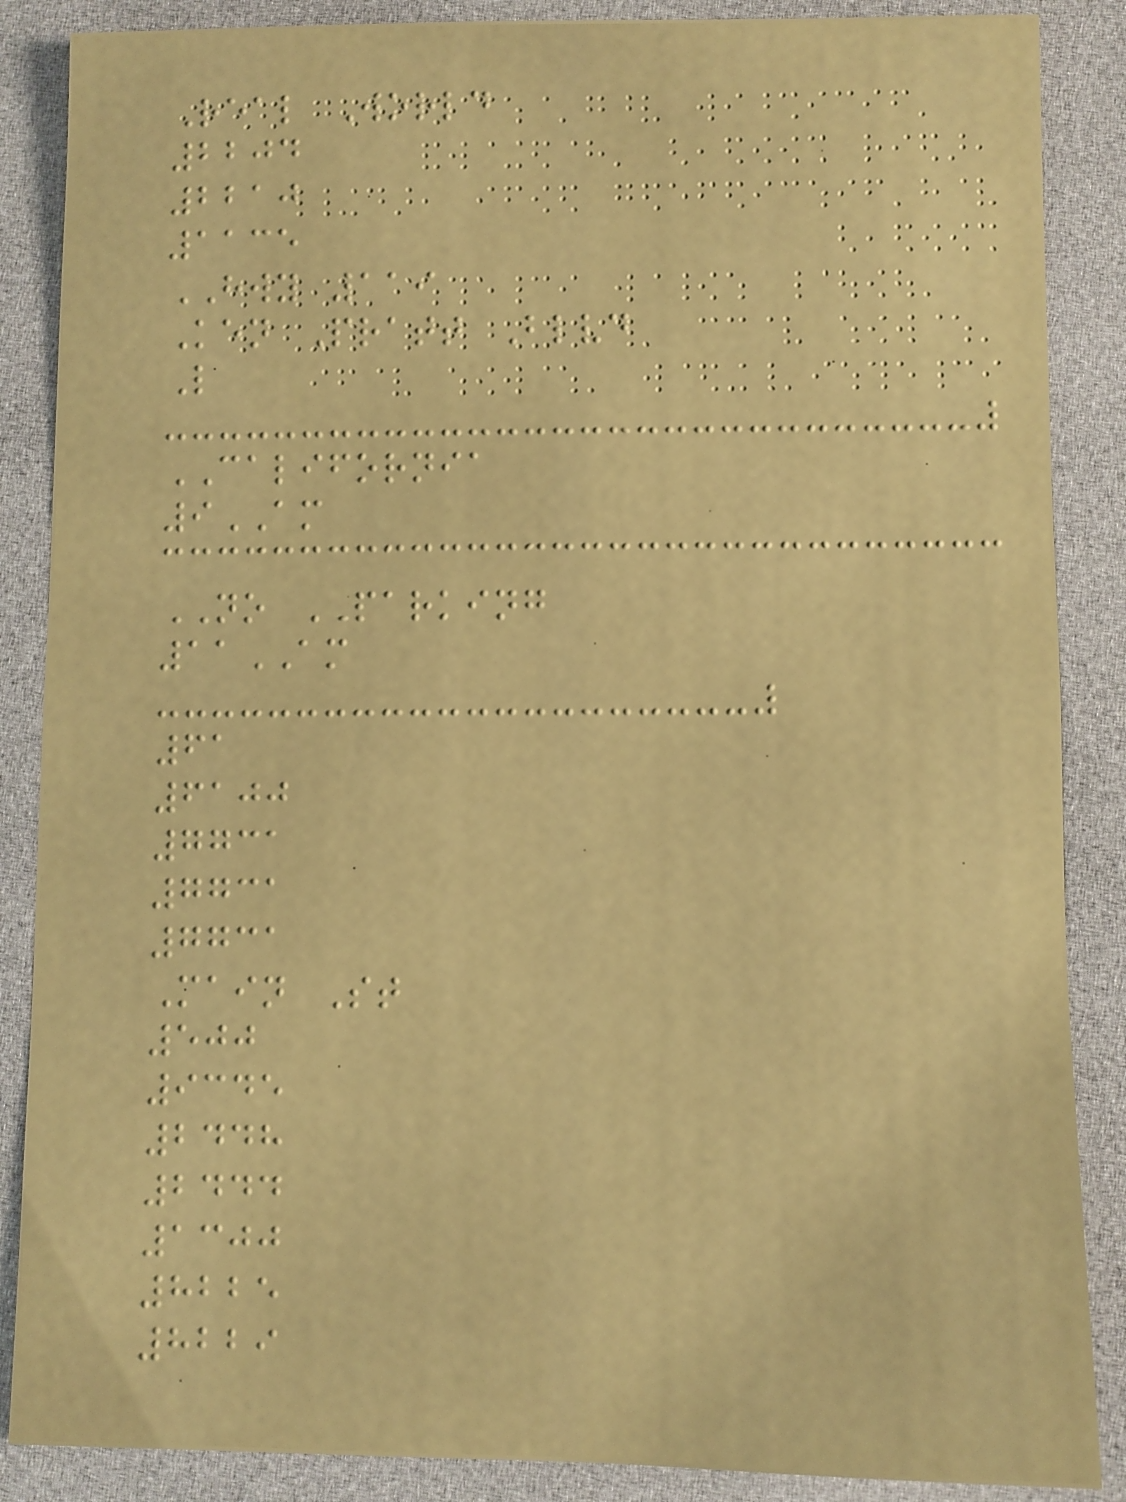Real World
2204
2210
1135
HWY 119
Ken Pratt Blvd
L
CALIFORNIA
9AM
NO PARKING
11AM
61
6100
7731
7731
7731
Main St
500
9345
2448
2444
1300
8225
8229
